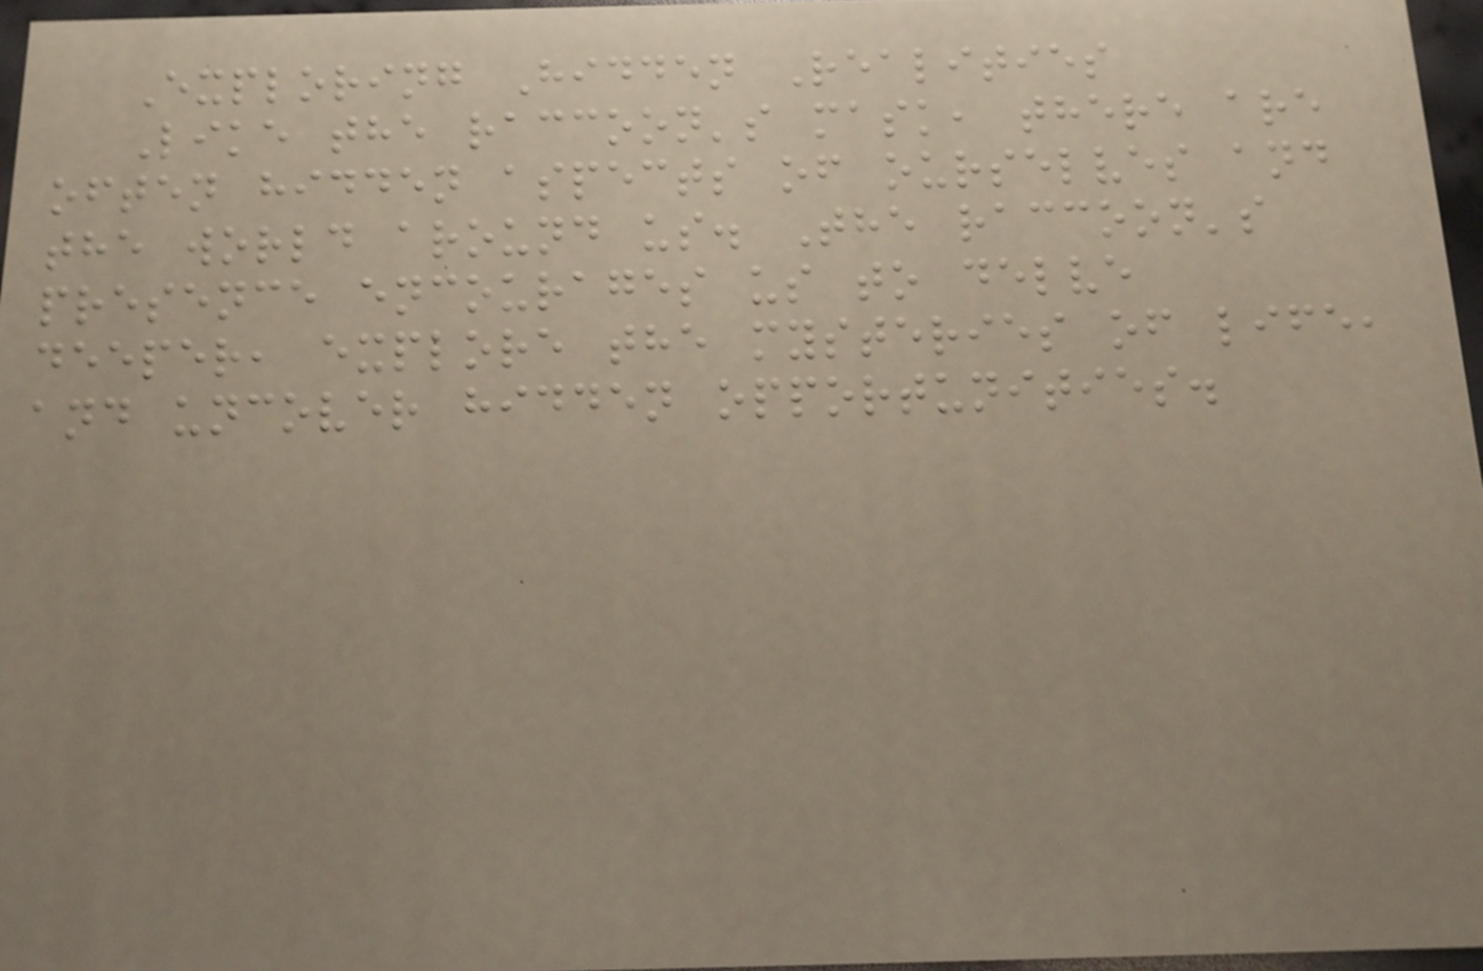Exploring Hidden Realities
Like the raccoon's mask, there are
often hidden aspects of ourselves and
the world around us. The raccoon's
presence encourages us to delve
deeper, explore the mysteries of life,
and uncover hidden opportunities.
